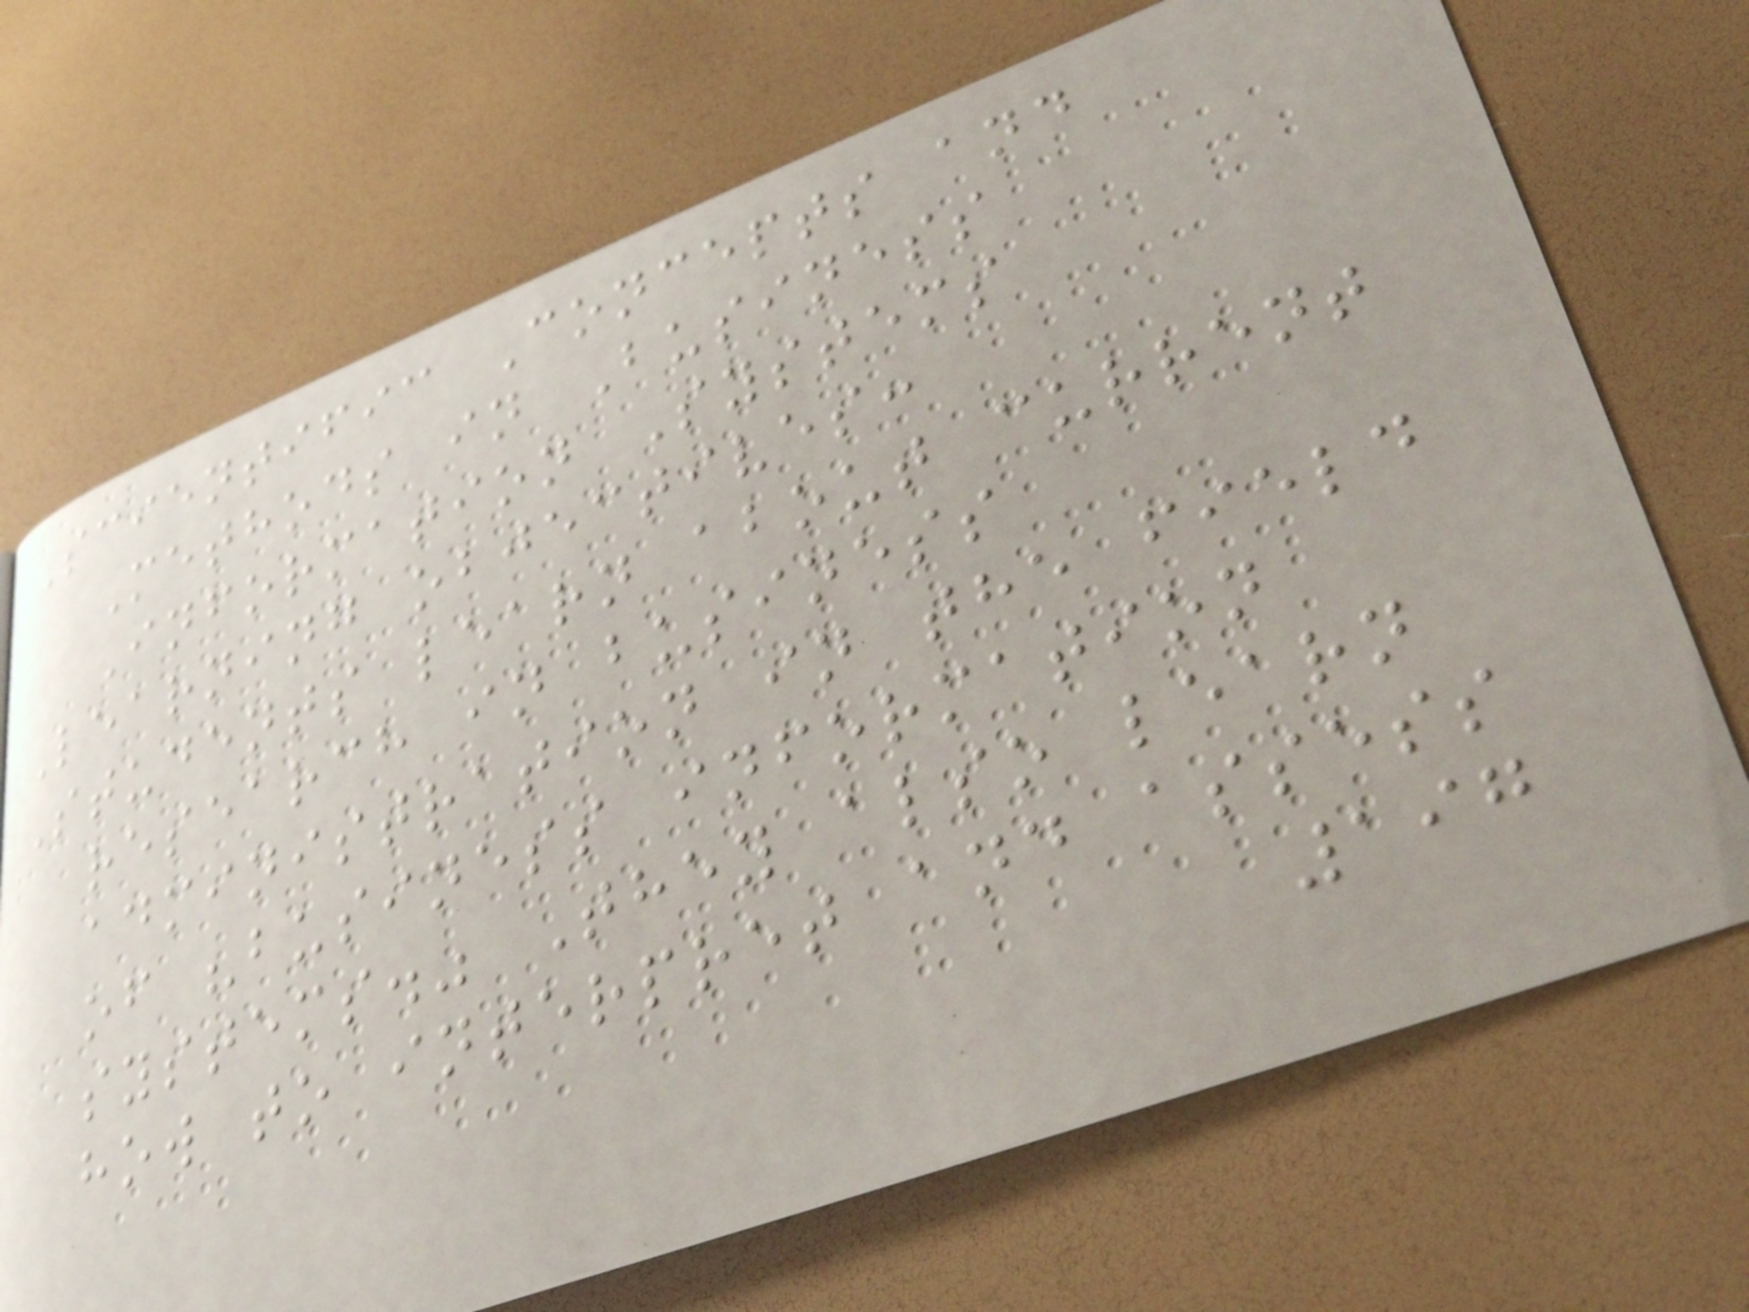Scientific Concepts and
Methods in Business
Information Systems
Learning objectives:
Students learn about current
research in business
administration in the field
of "business information
systems." They also learn
how to interpret and assess
197
